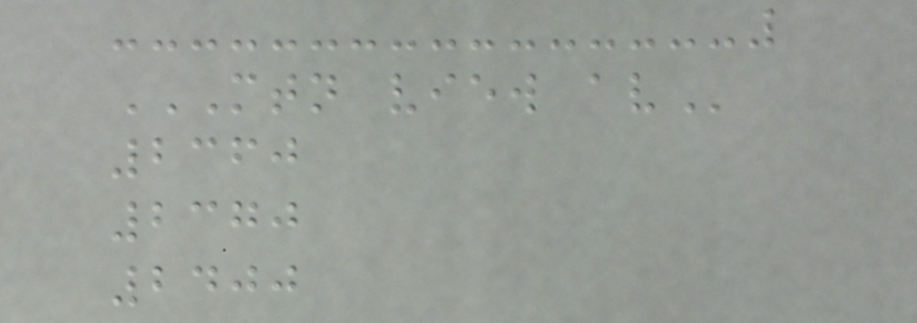MTN VIEW AV
2360
2370
2400
